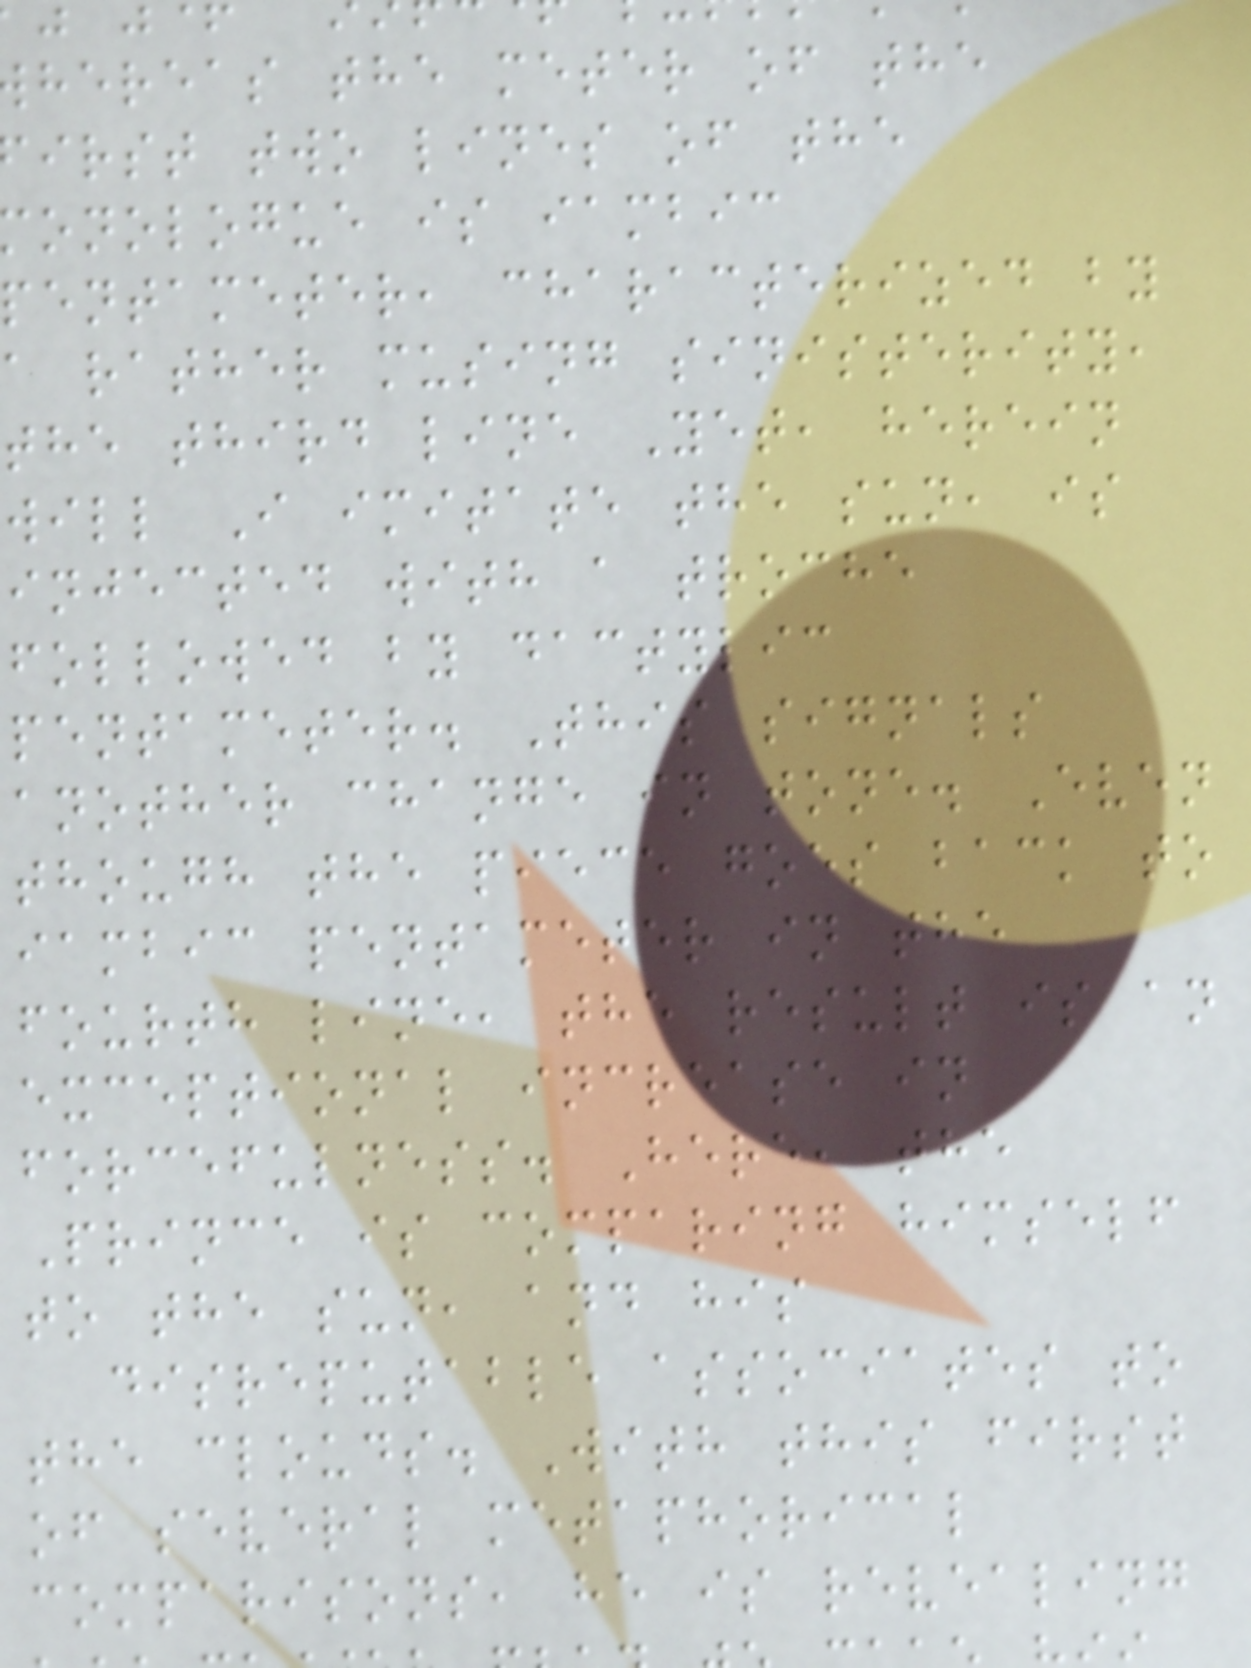hereas the meter of the
irst two lines of the
monologue is iambic
pentameter, characterized by
a rather musing sinisterity,
the third line Yet, herein
will I imitate the sun, is
injected with a troche
followed by dactylic
pentameter. This signals
another change in tone. Even
though the piece goes back to
iambic pentameter in the
fourth line, the result is an
exceptional increase in
forcefulness. Here, the
Prince is comparing himself
to the sun, and his
disreputable associates to
the clouds. With this first
of several metaphorical
comparisons, he is revealing
